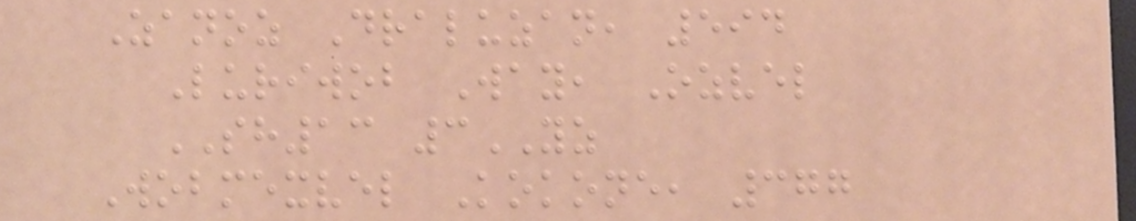Zanoz Draluzan, 594
Luriwob Way, Ozvel
SH13 3YZ
Wobmexvel Kokone, 377
